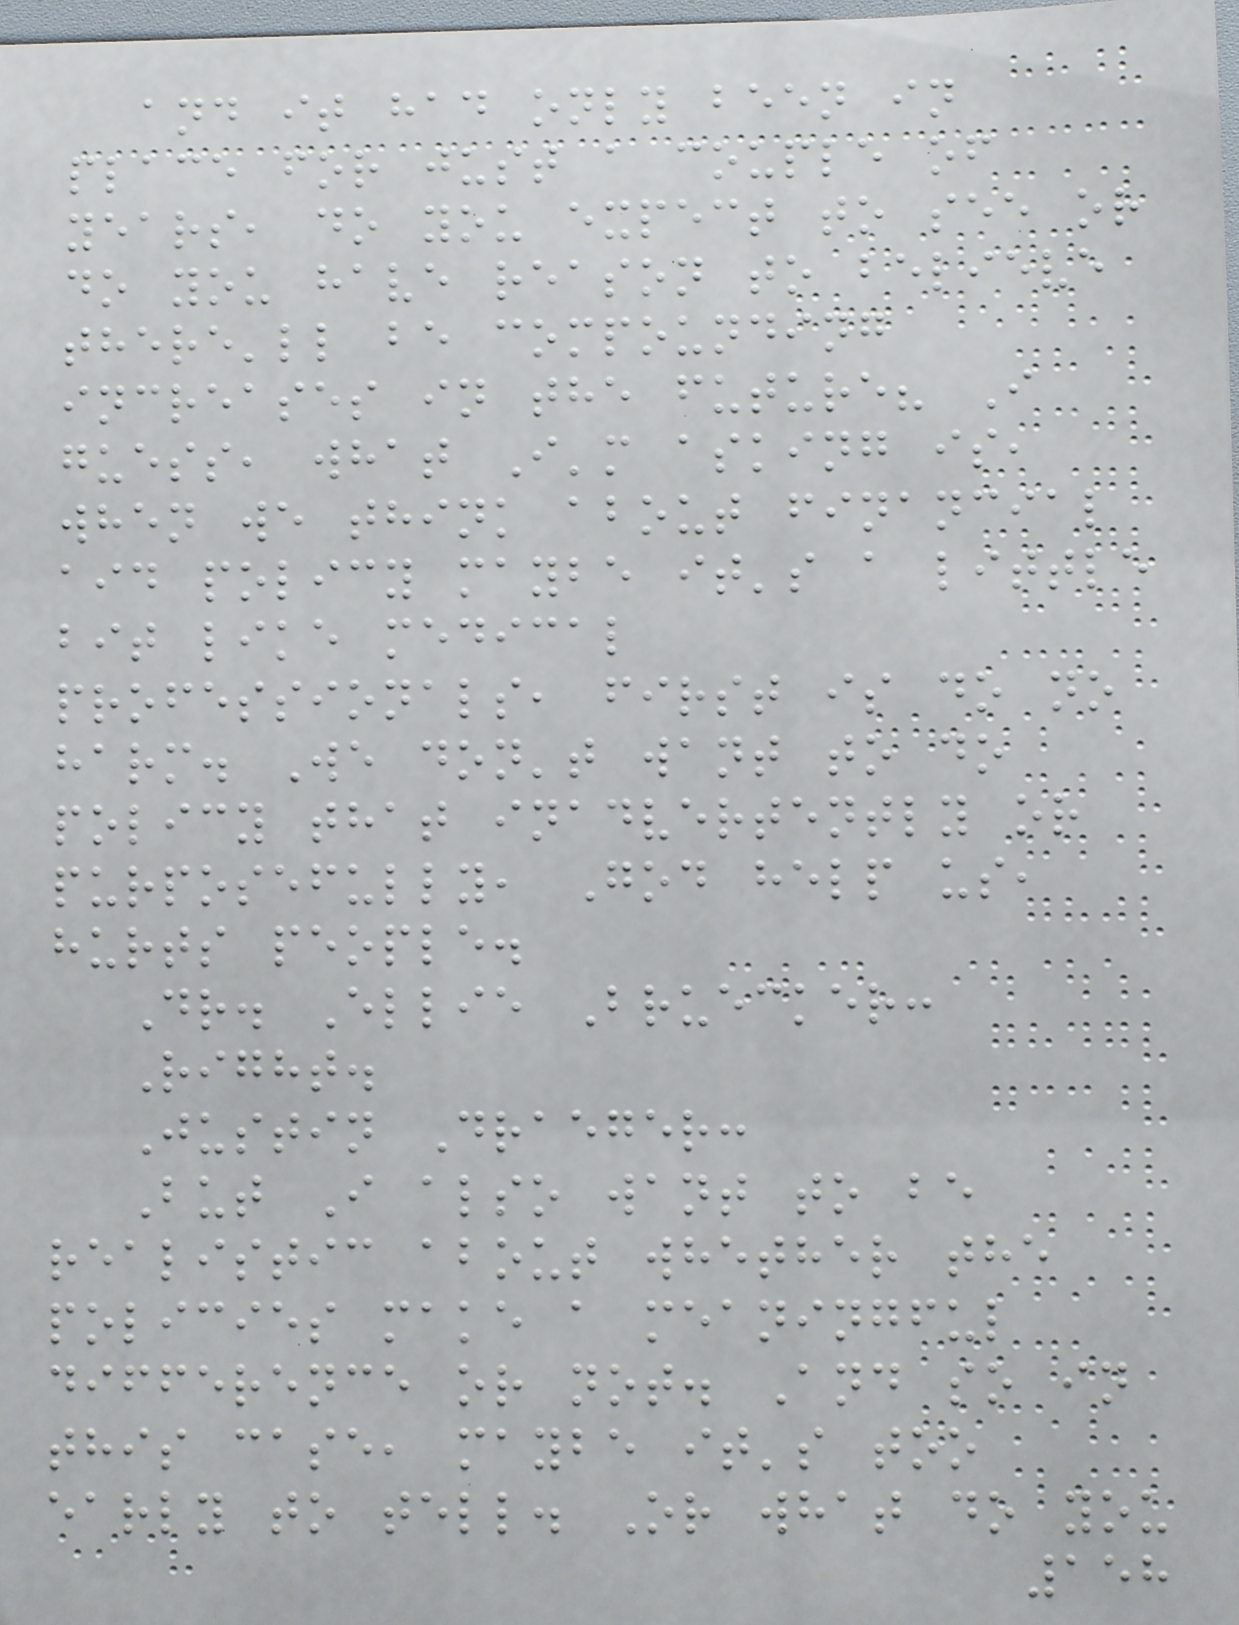and it had only been in
place for just a couple of
years, do you expect to see or
do you have reason to believe
there'll be compounding
increases in the future? I
guess, what I'm asking is,
when we think about financial
aid policy maybe it's a little
bit like medical
professionals, first is do no
harm. We don't want to do
policy that inadvertently or
purposefully, God help us,
hurts people.
Dr. Ellie Bruecker:
Right.
Justin Draeger:
But I also want to be
realistic about whether the
policies make a meaningful
difference or not. And so in
this case, maybe it's too
early to tell. Or what do you
158
